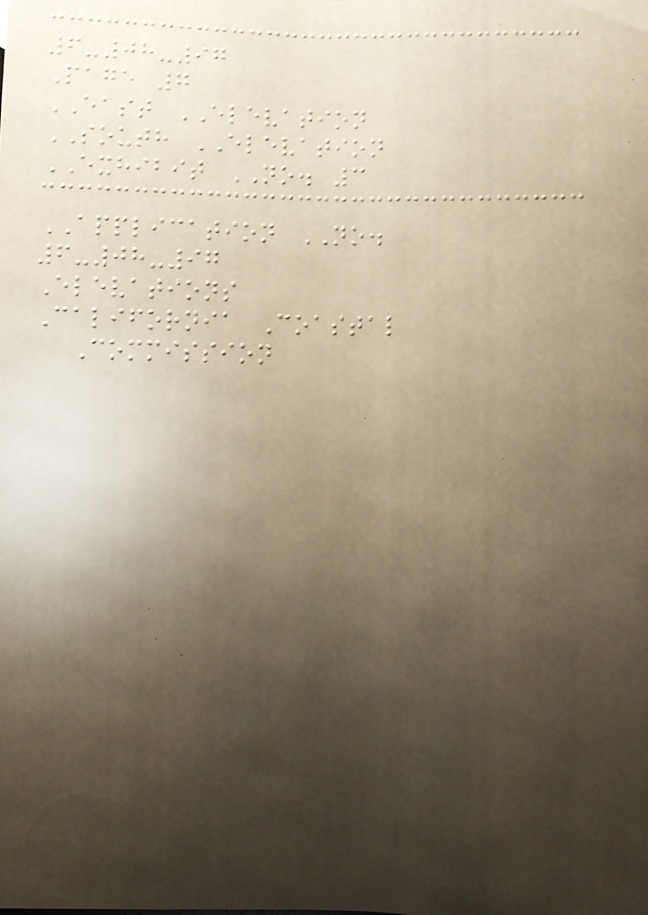6-08-97
Page 7
EAST ELEVATION
SOUTH ELEVATION
EXHIBIT NO. 3
APPLICATION NO.
6-08-97
Elevations
California Coastal
Commission
